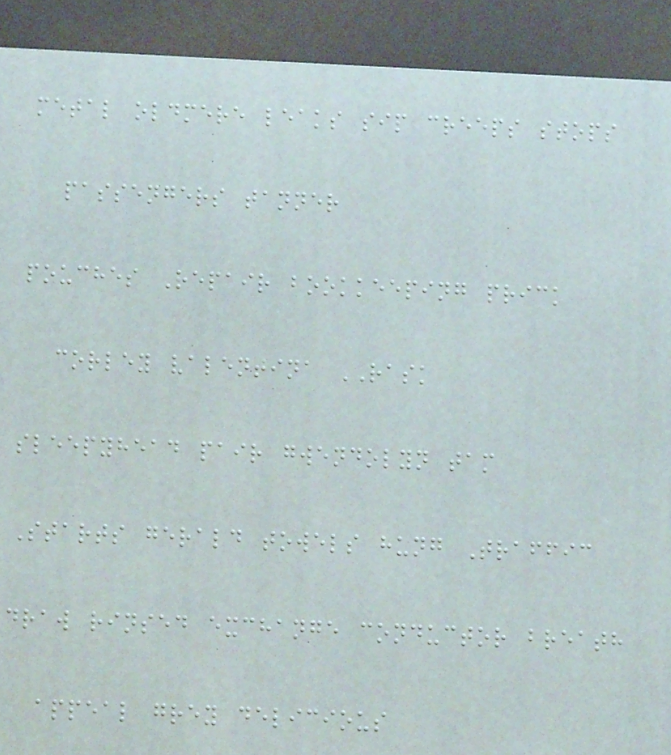metal oldmere leaks sip creeps stops
passengers tanner
pouches Repair bookkeeping prick
corley valentina RASK
sleepyhead pair gwendolyn tam
Starts gerald towels hung Traffic
draw rinsed exchange conductor breath
appeal grey delicious
